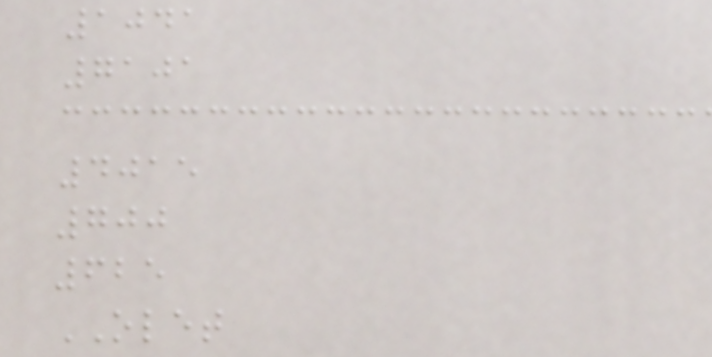1041
7101
4015
700
625
OLET
